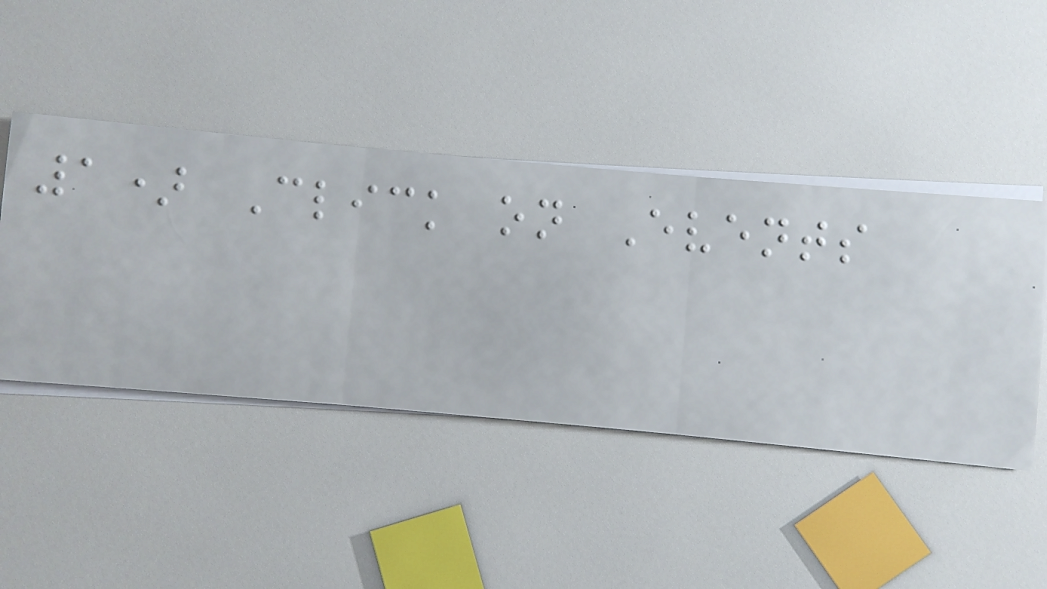1) Click on Events
